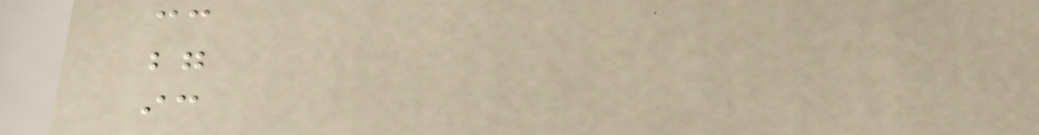cc
bg
ic
